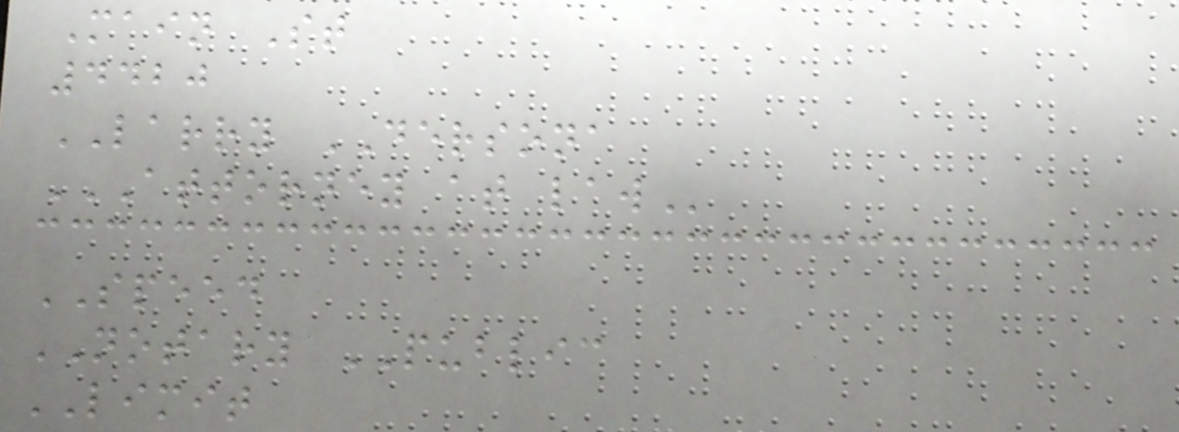Main St
4420
LARRY DERSONA
ATTORNEY AT LAW
SPEED
NOTARY PUBLIC
LIMIT
